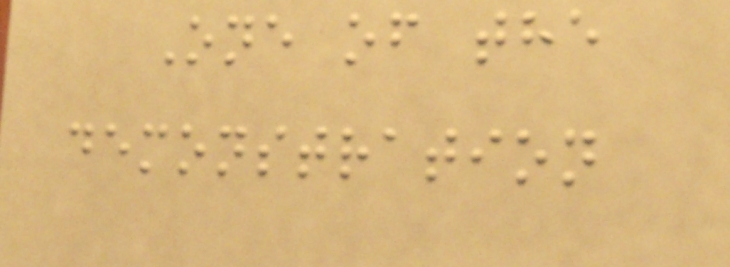One of the
demonstration
